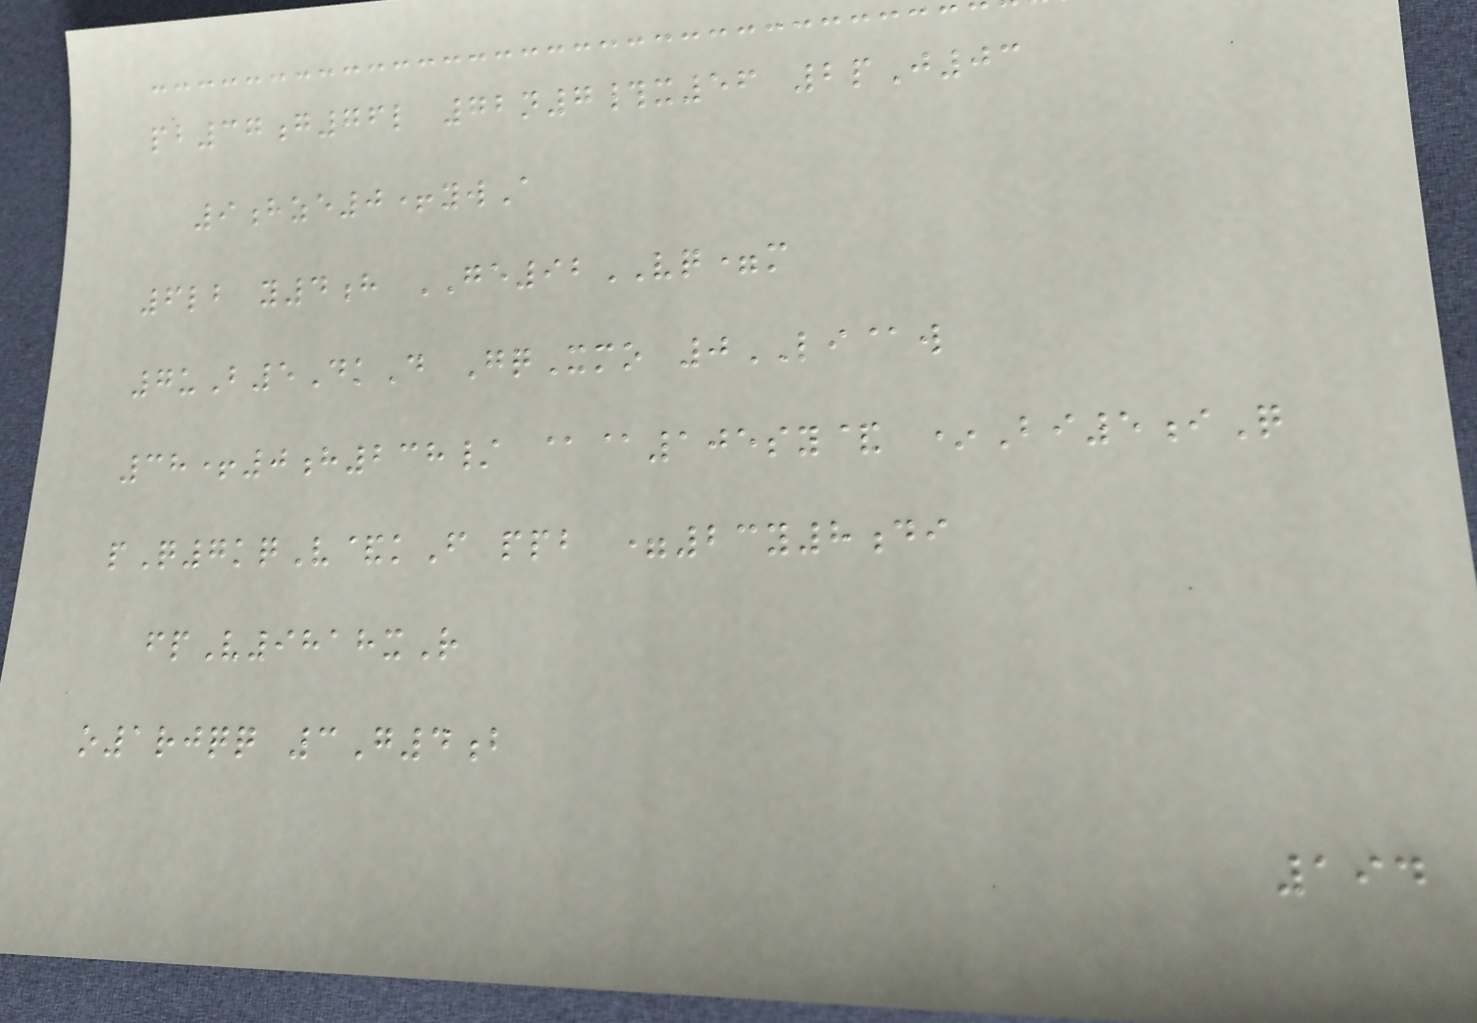pb37g76l 72n7#x56 2pJ03
9hze0+ywA
6lb y4h GE92VQ=m
7uB5DkD GqXmo 0LI@w
38+0h238/ @@105sy& *Bi5iQ
pQ7kqV&kF ppb =23y8di
fpV9818xR
o1rjqq 3G4b
194
